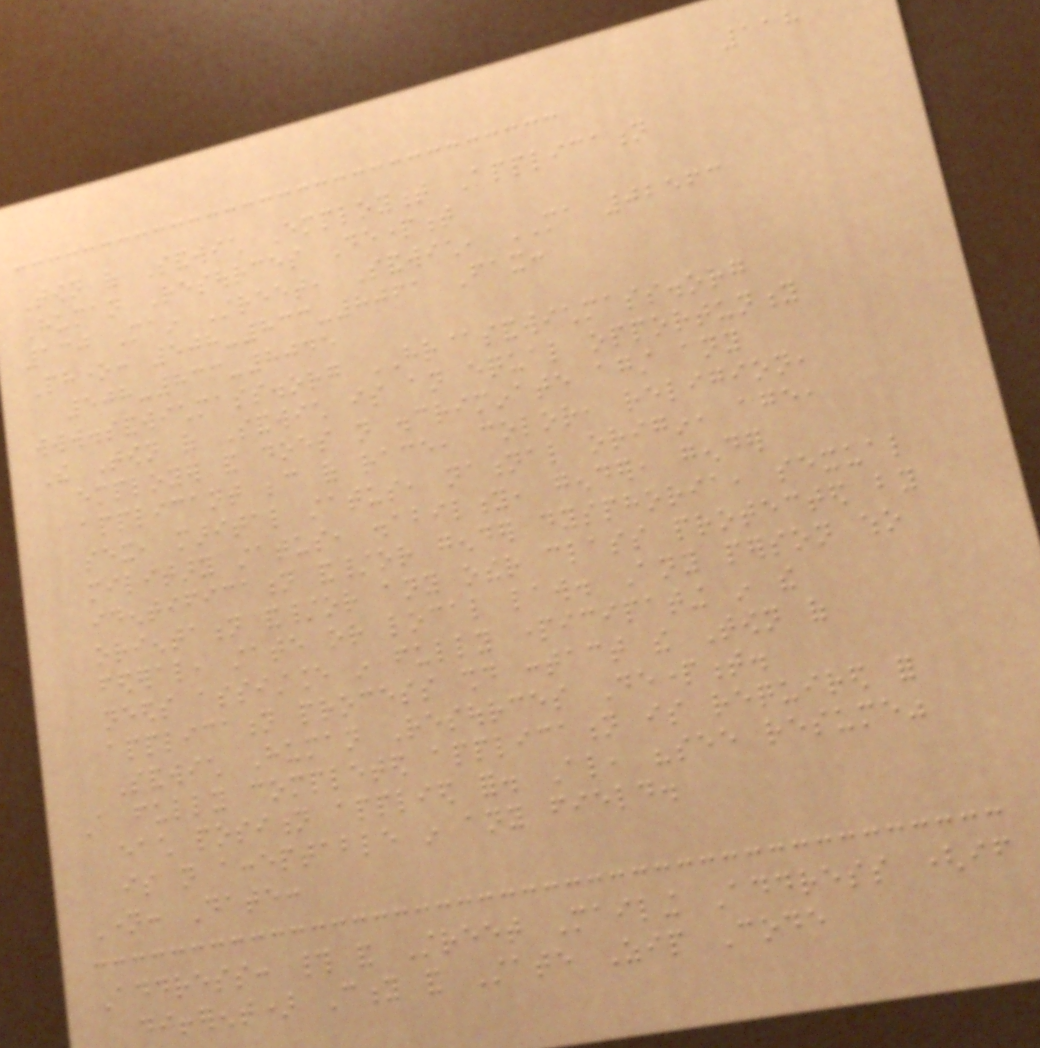118
Town of Sandwich Employment Application
Human Resources Department
130 Main Street, Sandwich, MA 02563
Phone: 508-833-8061 Fax:
508-833-8045
www.sandwichmass.org HR@sandwichmass.org
The Town of Sandwich is an equal opportunity
employer and does not discriminate against any
applicant because of race, color, religion,
sex, marital status, national origin, age,
military status, disability, gender, gender
identification and/or gender dysphoria, sexual
orientation and/or any other class protected by
federal, state or local law. Any person who
needs assistance in fully participating in the
application process should contact the Town of
Sandwich Human Resources Department.
A fully completed application is required for
each position applied for. Also, "see resume"
is not acceptable in any field.
Name: Date:
Address: # and Street Mailing Address (if
different) City and State Zip Code
